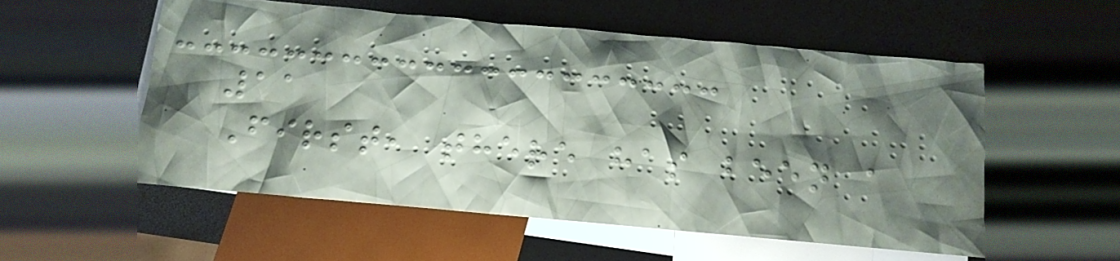11
First, there has been a
